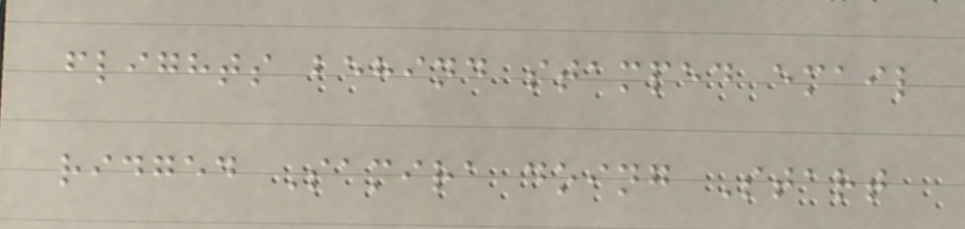flights behind stamped email
ridged Samira doing Start
